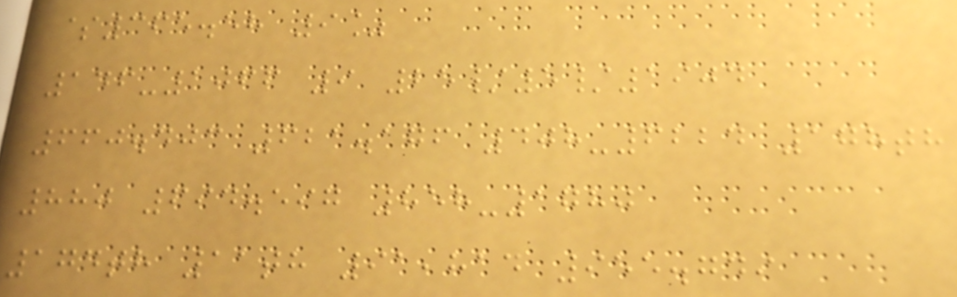$365.58 9%
146-1066 9 25/5/1904
660.403 621.176 408-6224 178th
880 694.597 858-1780
174th 11th 91,814 955.749
